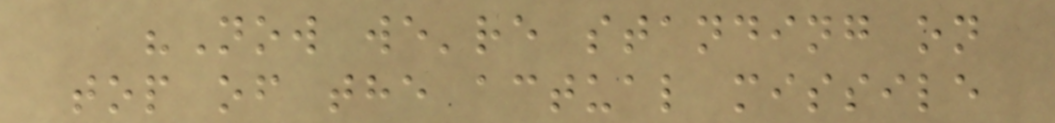"Now we're standing on
top of the actual missile
